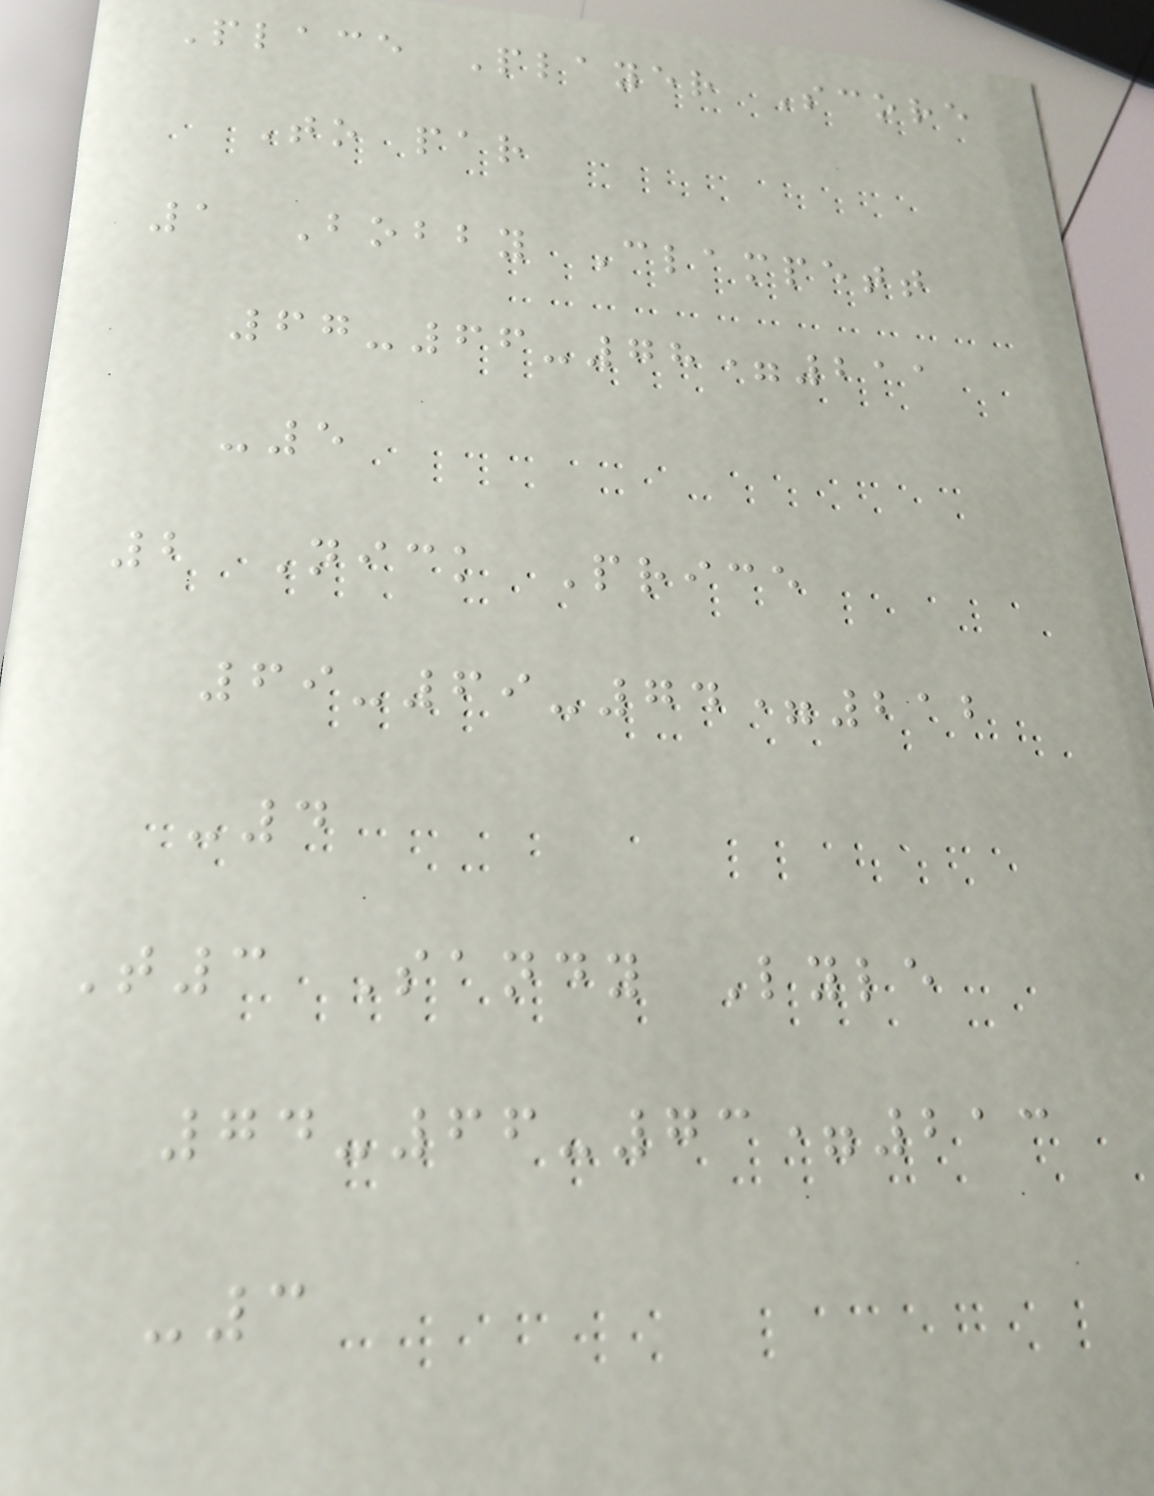Place Player Score
To par
1 Bobby Clampett
67-66-78=211
-5
2 Nick Price
69-69-74=212
-4
T3 Sandy Lyle
74-66-73=213
-3
